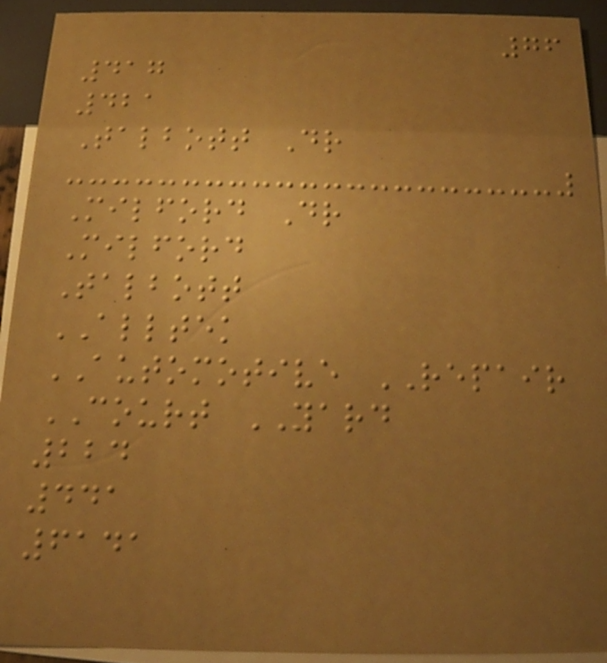76
417
421
Talbott Dr
Milford Dr
Milford
Talbott
ALLTEK
AUTOMOTIVE REPAIR
COURT YARD
224
441
6141
